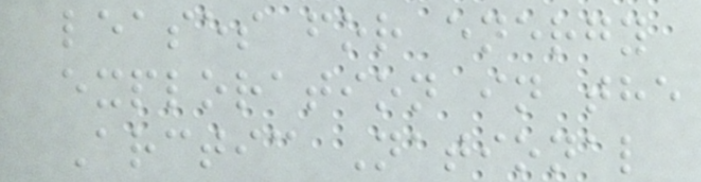leases for energy
exploration in the
Arctic National
